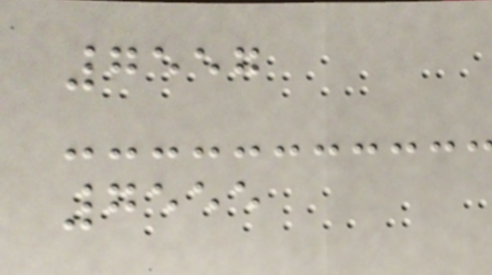7557
7555
